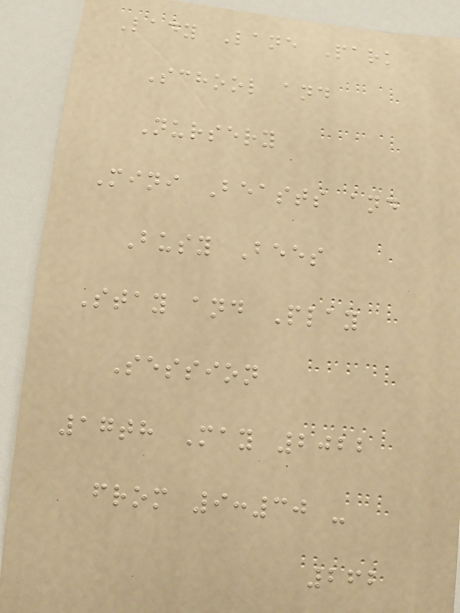Lady Lane Park
School and
Nursery
Mini Beasts and
Busy Bees
Stay and Play
Session
17th May 2022
from 9:30 -
262
